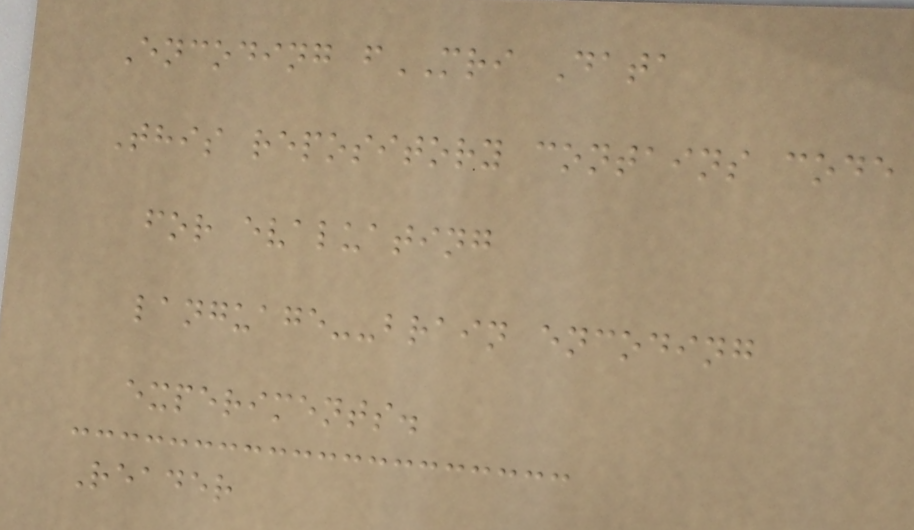Encoding fMRI Data
This repository contains code
for evaluating
language--brain encoding
experiments.
Reader
